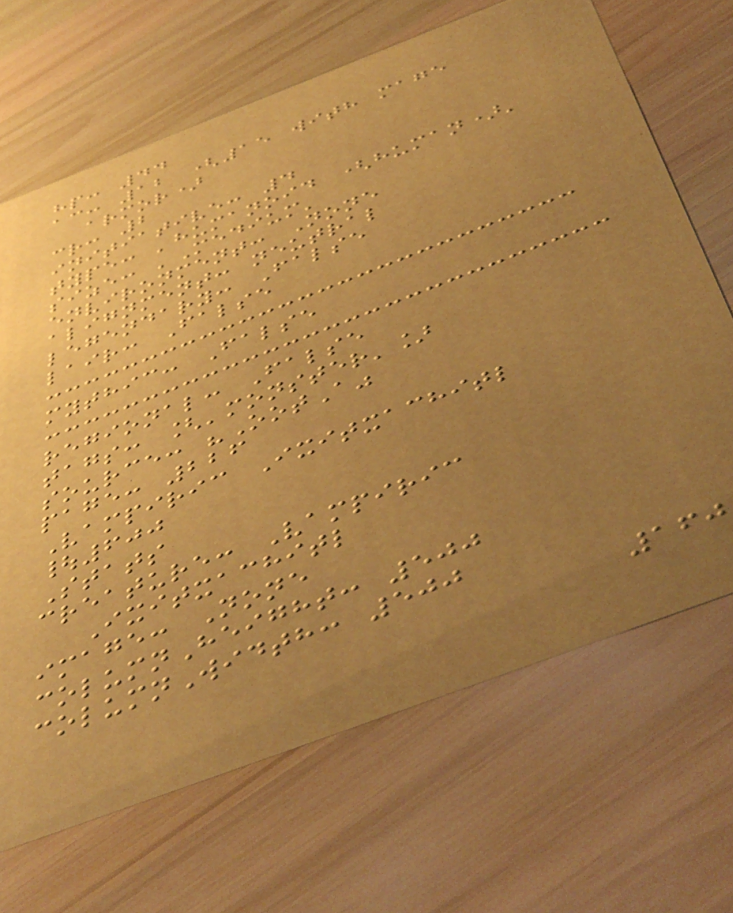hp: 44
ac: 12 (15 with mage
armor)
cr: 2
initiative: 4
type: 'humanoid (human)'
size: 'Medium'
environment: None
alignment: neutral
legendary: False
lair: False
mythic: False
regional: False
tags: ['monster']
source: "OotA"
page: 226
Vampiric Ixitxachitl
|600
Stats
creature: Vampiric
Ixitxachitl
image: None
columnHeight: 500
columnWidth: 500
160
